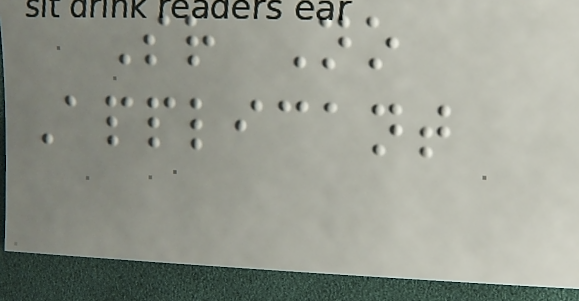Sr No
Applicant
